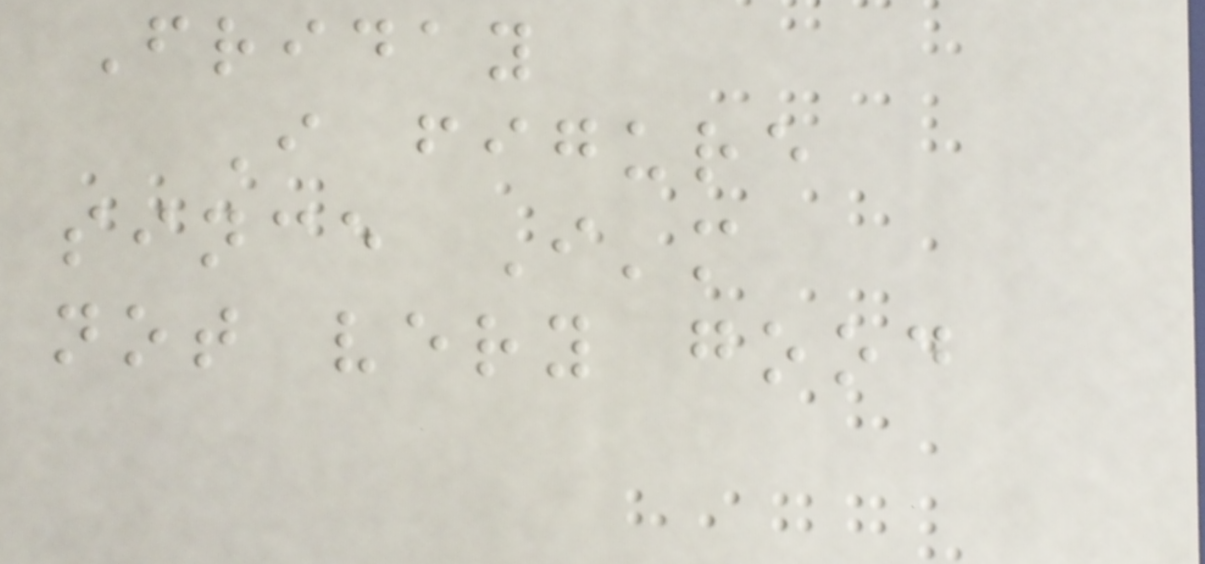Friday
I figure
since I'm
not very good
